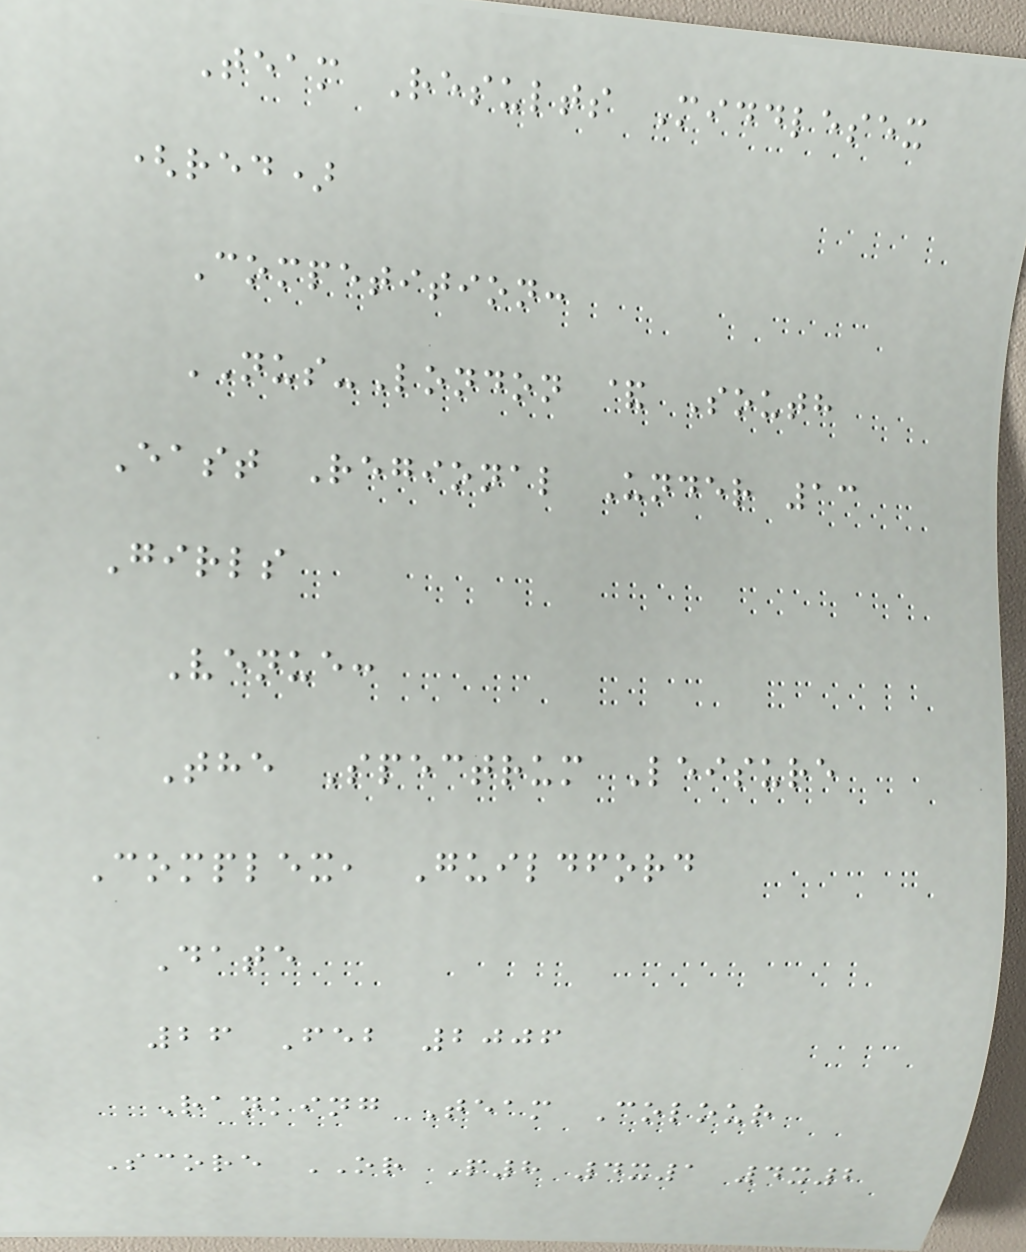Team Results Middlesex
(red)
Competition:
NUS-London & South
East Regional Under 13
Girls
Venue:
The Spectrum Leisure
Complex, Guildford
Date
26 Feb 2006
Ranking Team Colour
Score OR P8 4x1 4x2
